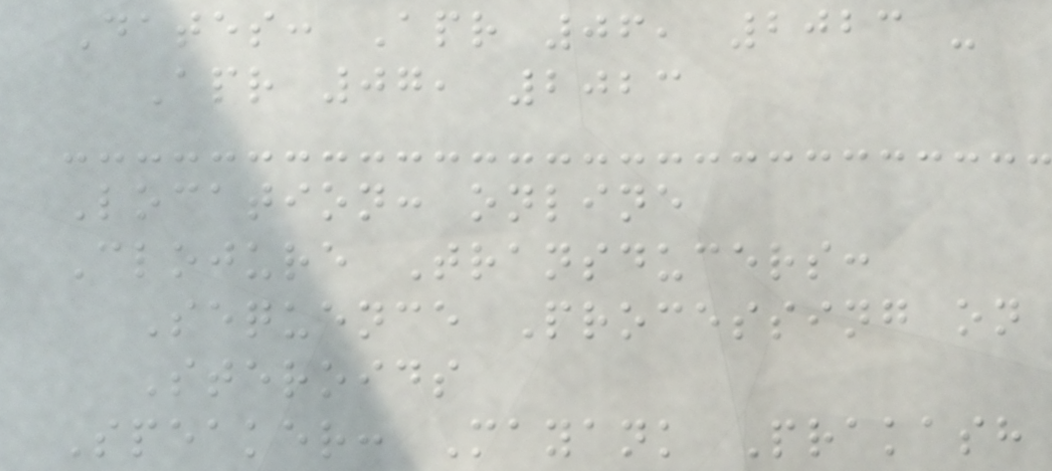Dates: Apr 06, 2023 -
Apr 07, 2023
Location: online
Clojure Transducers:
Sequence Processing on
Steroids
Speaker: Mayank Prakash
